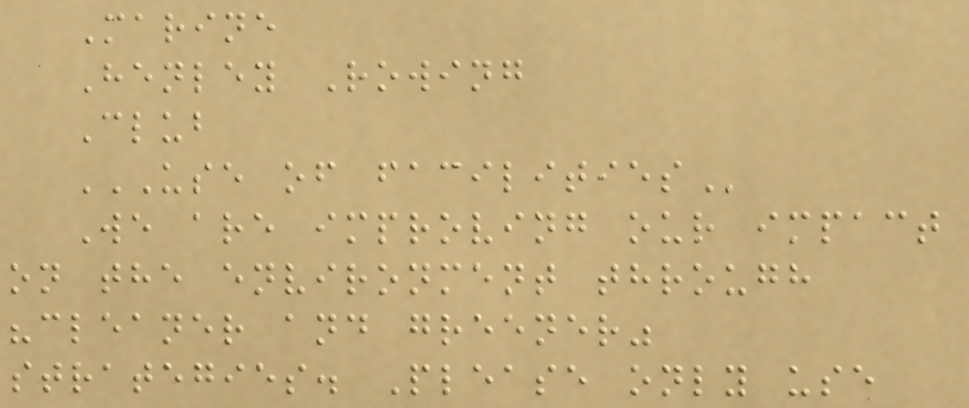Marine
Henley Rowing
Club
USE OF FACILITIES
We are improving our impact
on the environment through
"cleaner and greener"
strategies. Please only use
